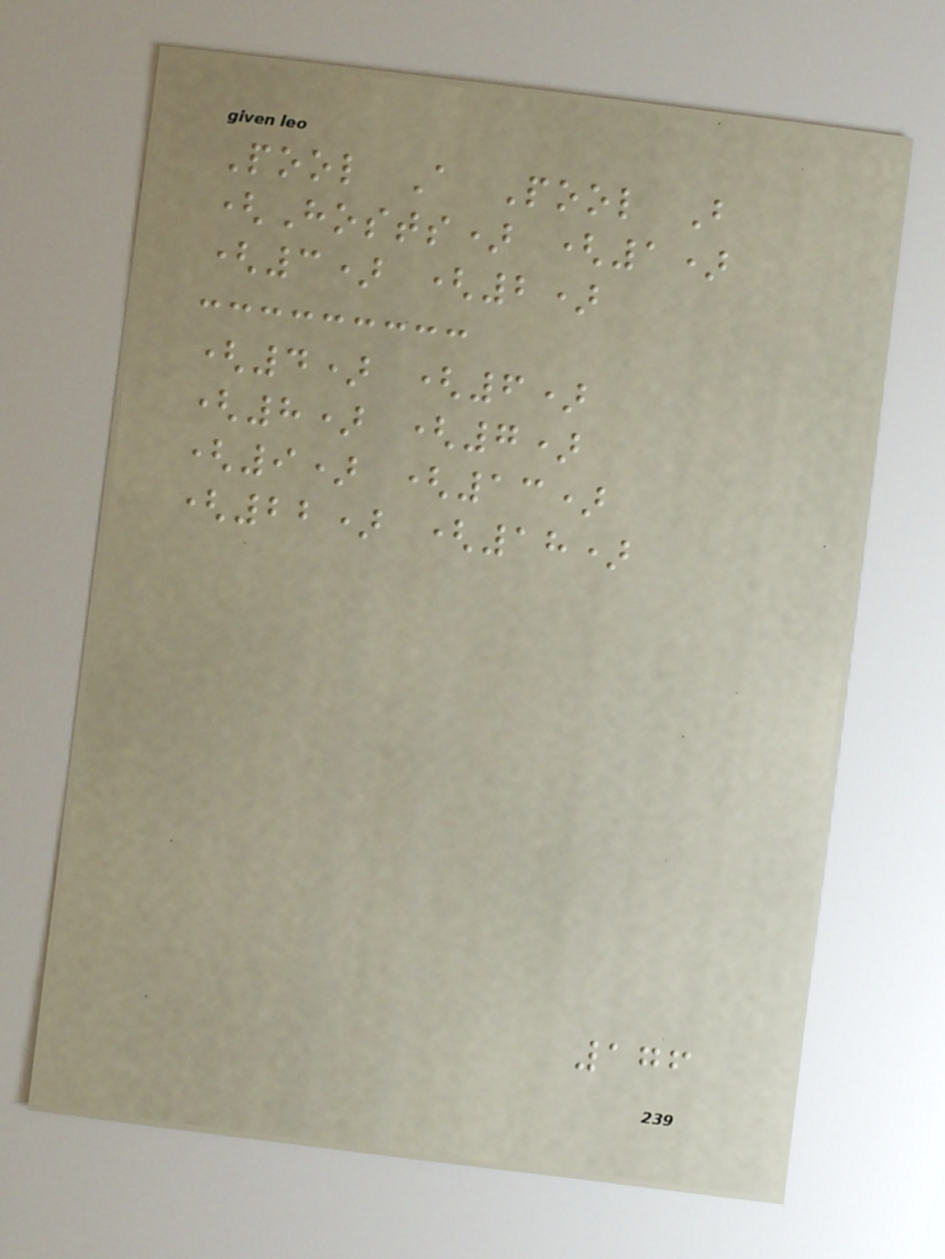Pool A Pool B
(Hosts) (1)
(3) (2)
(4) (6)
(8) (7)
(9) (13)
(22) (18)
176
